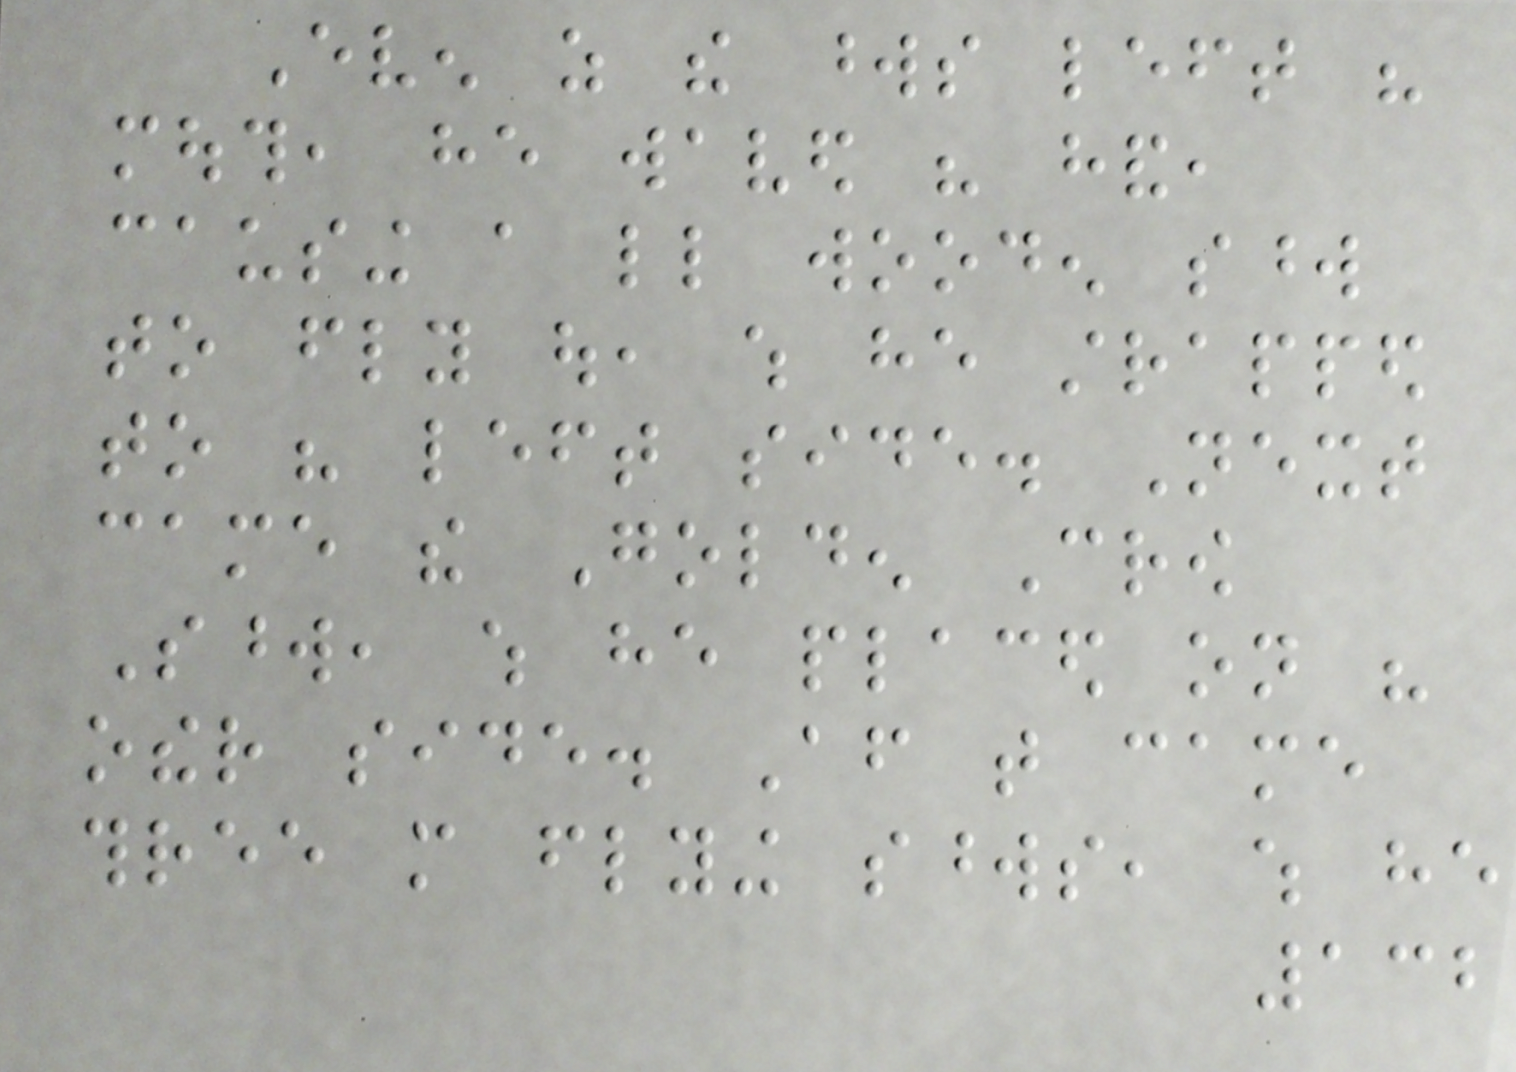Even as the words left his
mouth, he waved his hand,
causing a little wooden sword
to fly out, which he strapped
to his left side. Next
came the Golden Crow
Sword, which he placed on his
other side. After that came
three more flying swords, which he
132
